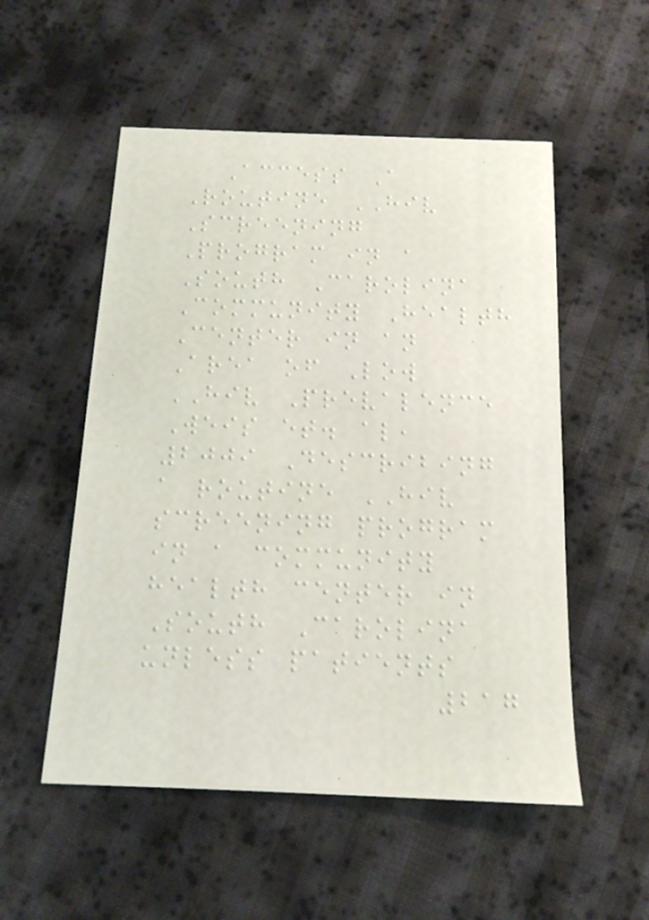Access A
Routine HIV
Screening
Program in a
South Carolina
Community Health
Center in an
Area of Low
HIV Prevalence
Weis et. al,
2009 Describing
a routine HIV
screening program
in a community
health center in
South Carolina
unless patients
217
